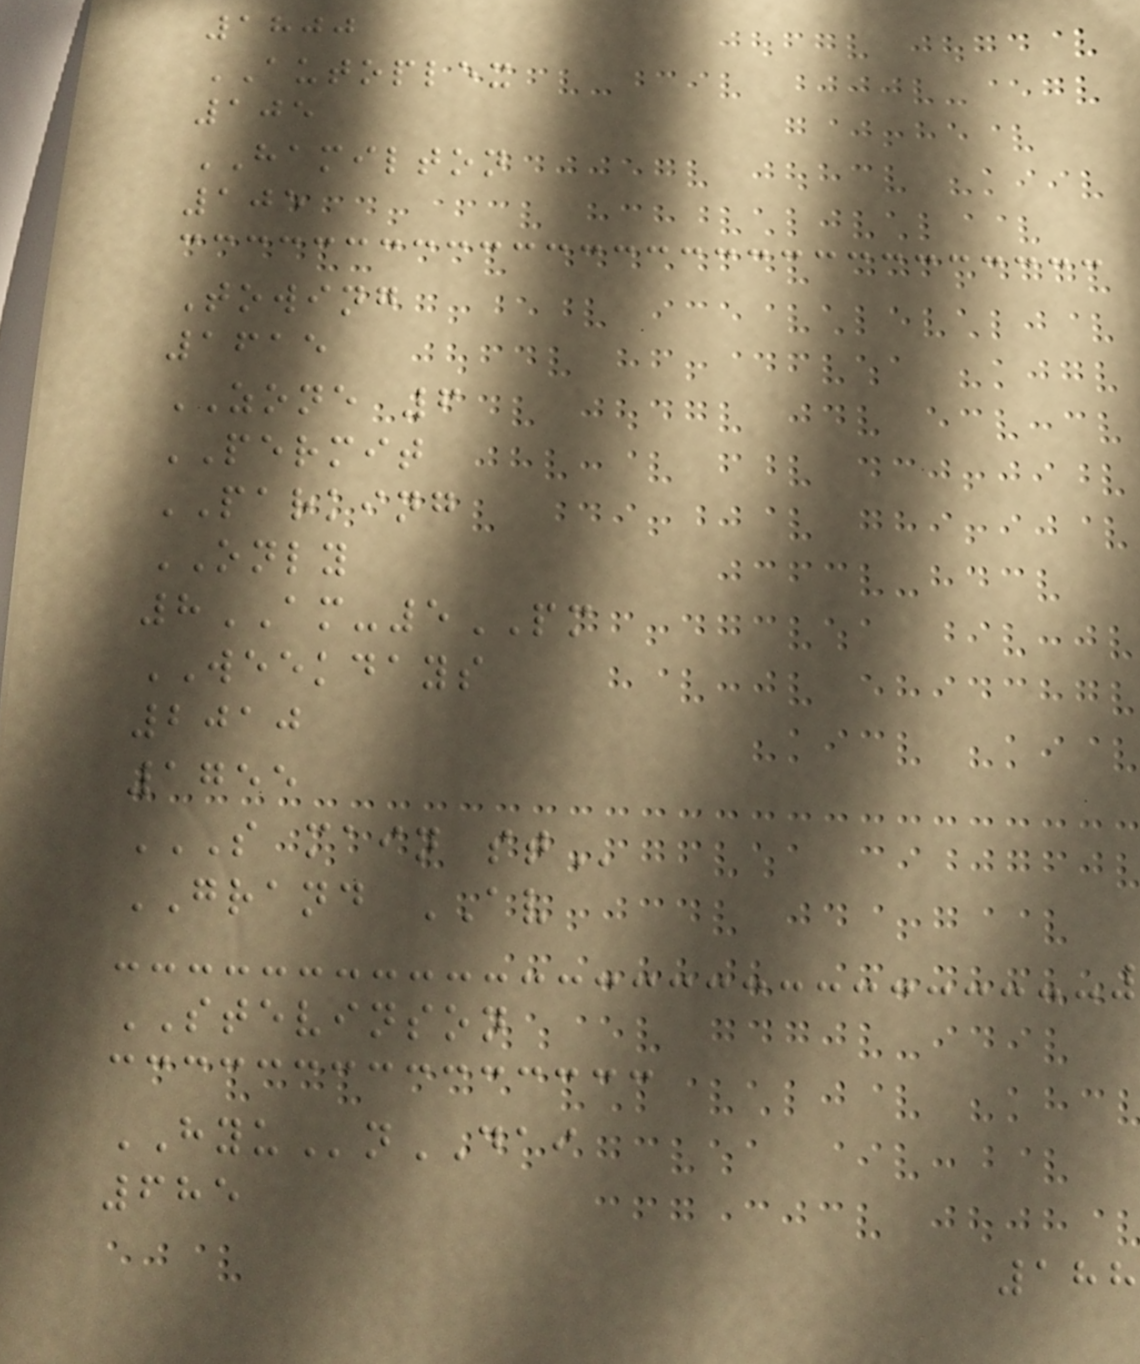1800
AUTOPLEX
105
HAMILTON
105
Towing
1615
ZONE 6
PERMIT
PARKING
ONLY
8AM-5PM
WEEKDAYS
2010
1755
S MAIN ST
GRAND AV
STEVINSON
HYUnDAI
685
188
